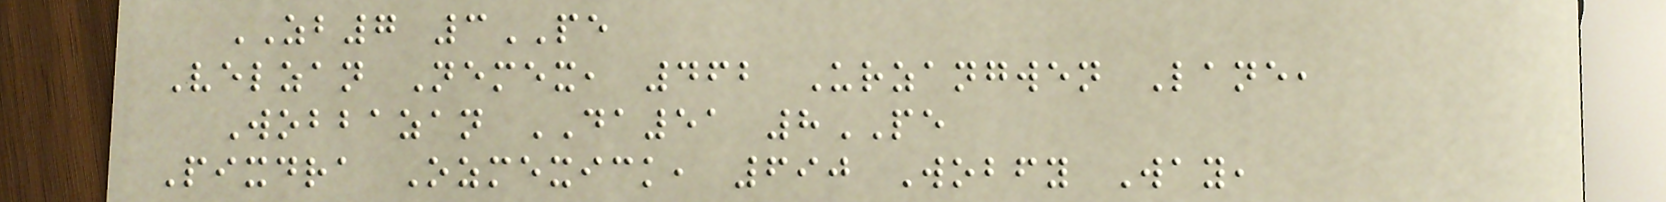ZB7 3PE
Velzan Nemex, 462 Urzangwen Lane,
Wobbazan DA51 8PE
Pixdra Ozmexick, 690 Wobfy Way,
